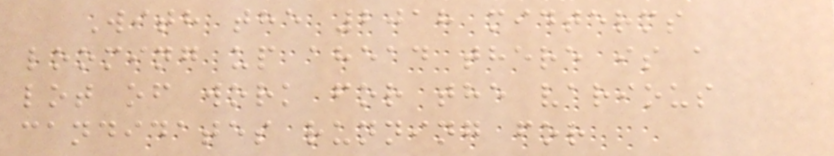With the 2018 midterms
looming up ahead there is a
lot of work for the various
candidates running for
